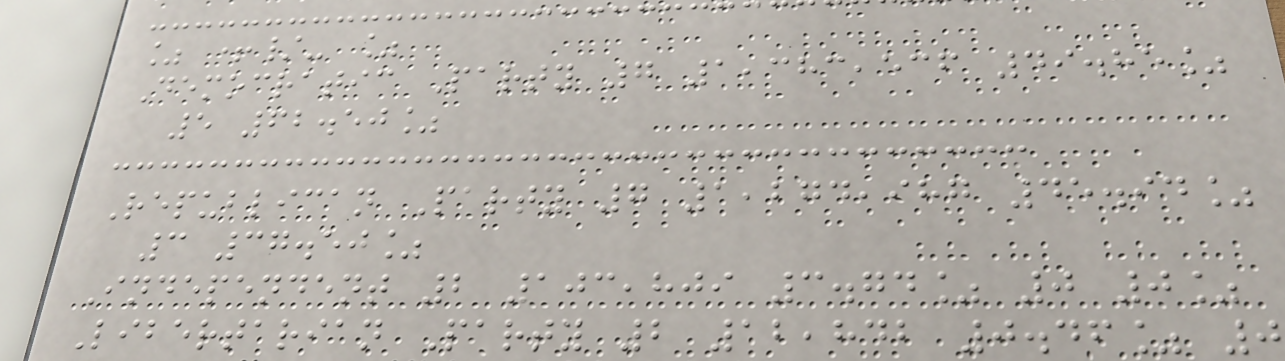% +/- %
Democratic Party 7 1,383,536 49.85%
5 62.50%
Republican Party 7 1,274,987 45.94%
3 37.50%
Independent 2 103,809 3.74% 0 0%
Libertarian Party 2 12,842 0.46% 0
